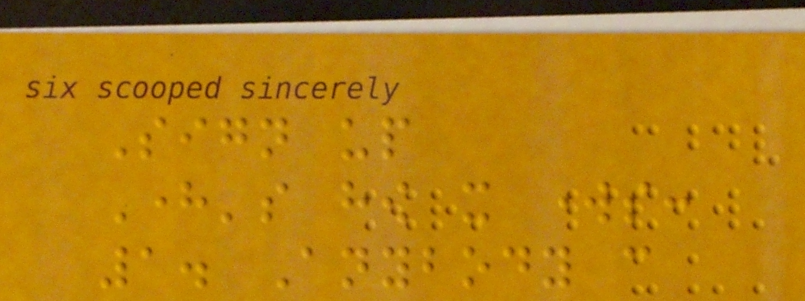Sign up
Here's how it works:
1. Anybody can
